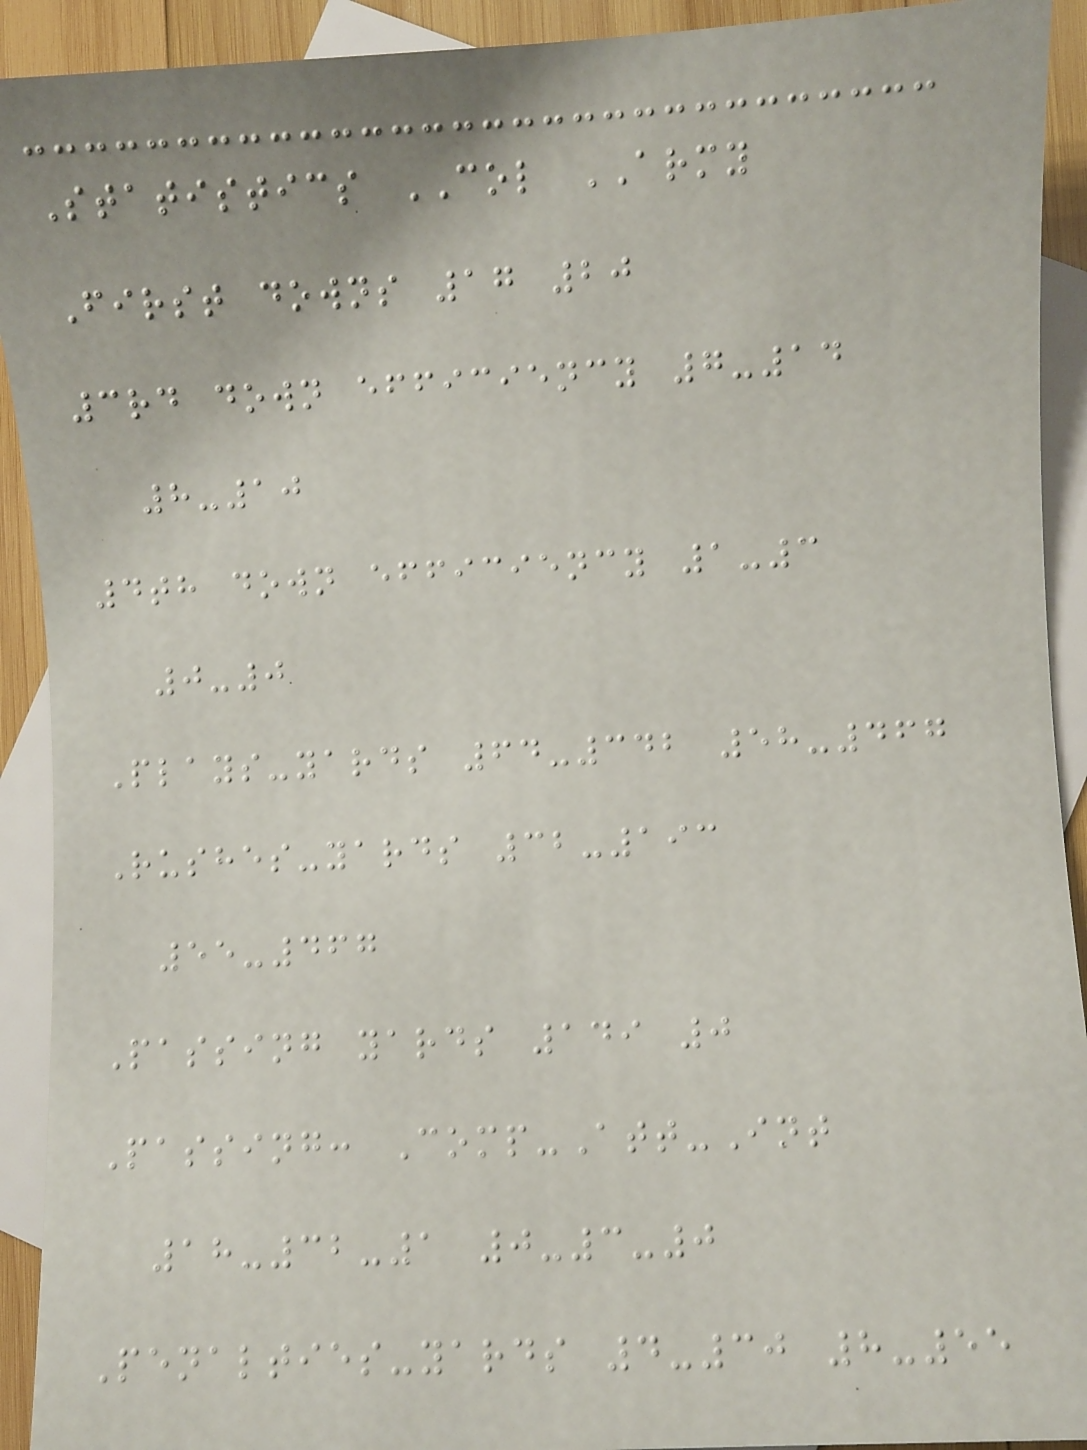Statistics COL ARMY
First downs 17 20
3rd down efficiency 7-14
8-10
4th down efficiency 1-3
0-0
Plays-yards 64-342 58-467
Rushes-yards 32-193
55-467
Passing yards 149 0
Passing: Comp-Att-Int
18-32-1 0-3-0
Penalties-yards 4-30 8-55
